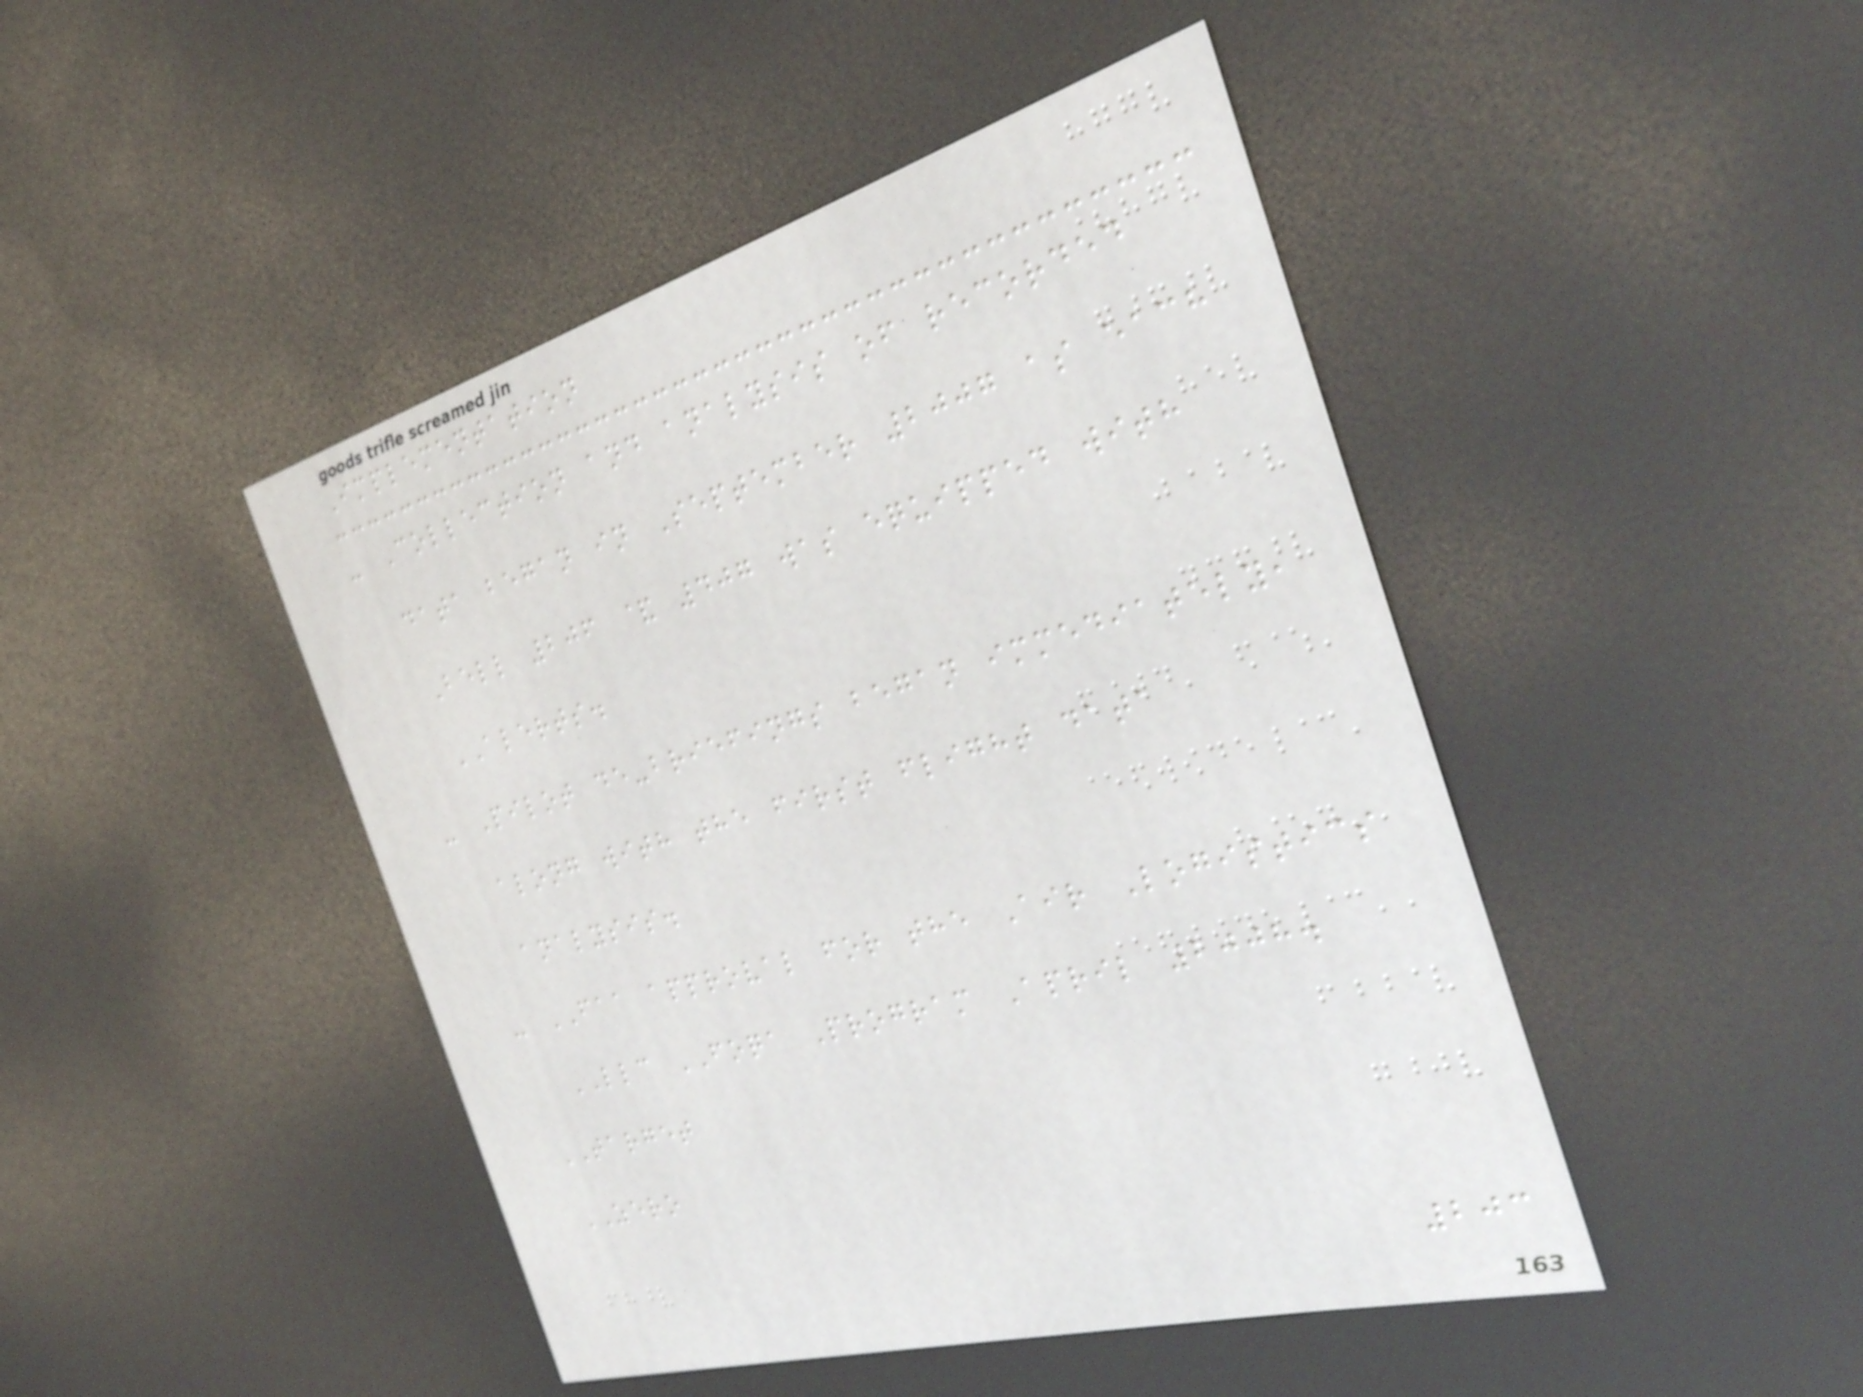Implementation
- Collection and analysis of recorded
data began in September 2007 as each
Bell 206 & 407 was equipped with
ALERTS.
- Pilot de-briefings began immediately,
along with the first flight data
analysis.
- FAA approval for the Air Logistics
LLC FOQA Program April 2008.
TARGET
ZERO
203
